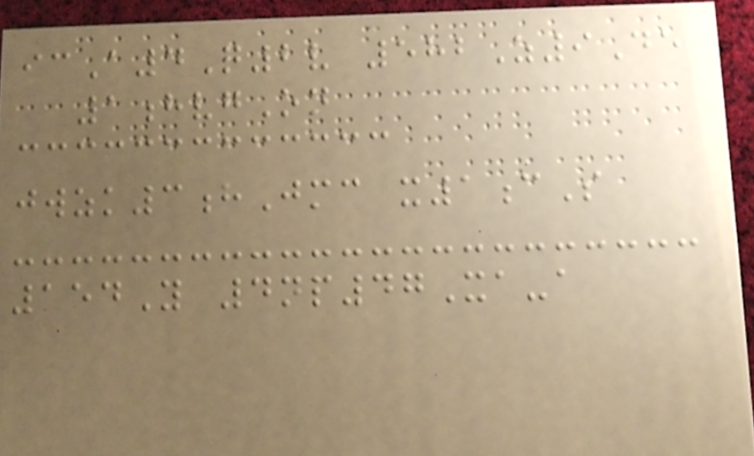icA4Q2v 582Z9De
1hvgOn
jwzk3hJmc x1cS
154Y 4np47Xa-a
